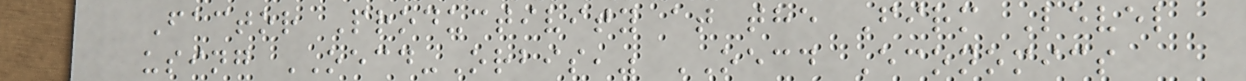Factor Productivity at the Firm Level
using OECD-Orbis," OECD Economics
